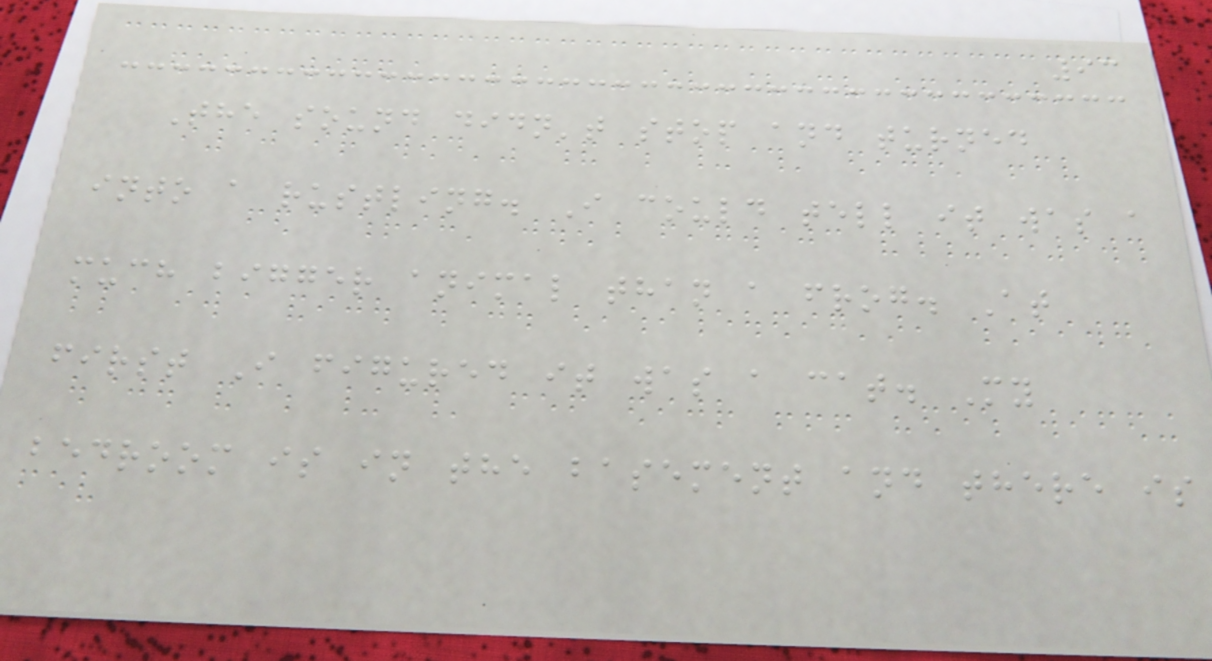93
The sound didn't stop and turned
into a rustling. I could tell it was a
much bigger animal than a frog. At
first I figured it was a cat. My
bedroom is in the basement and there is
